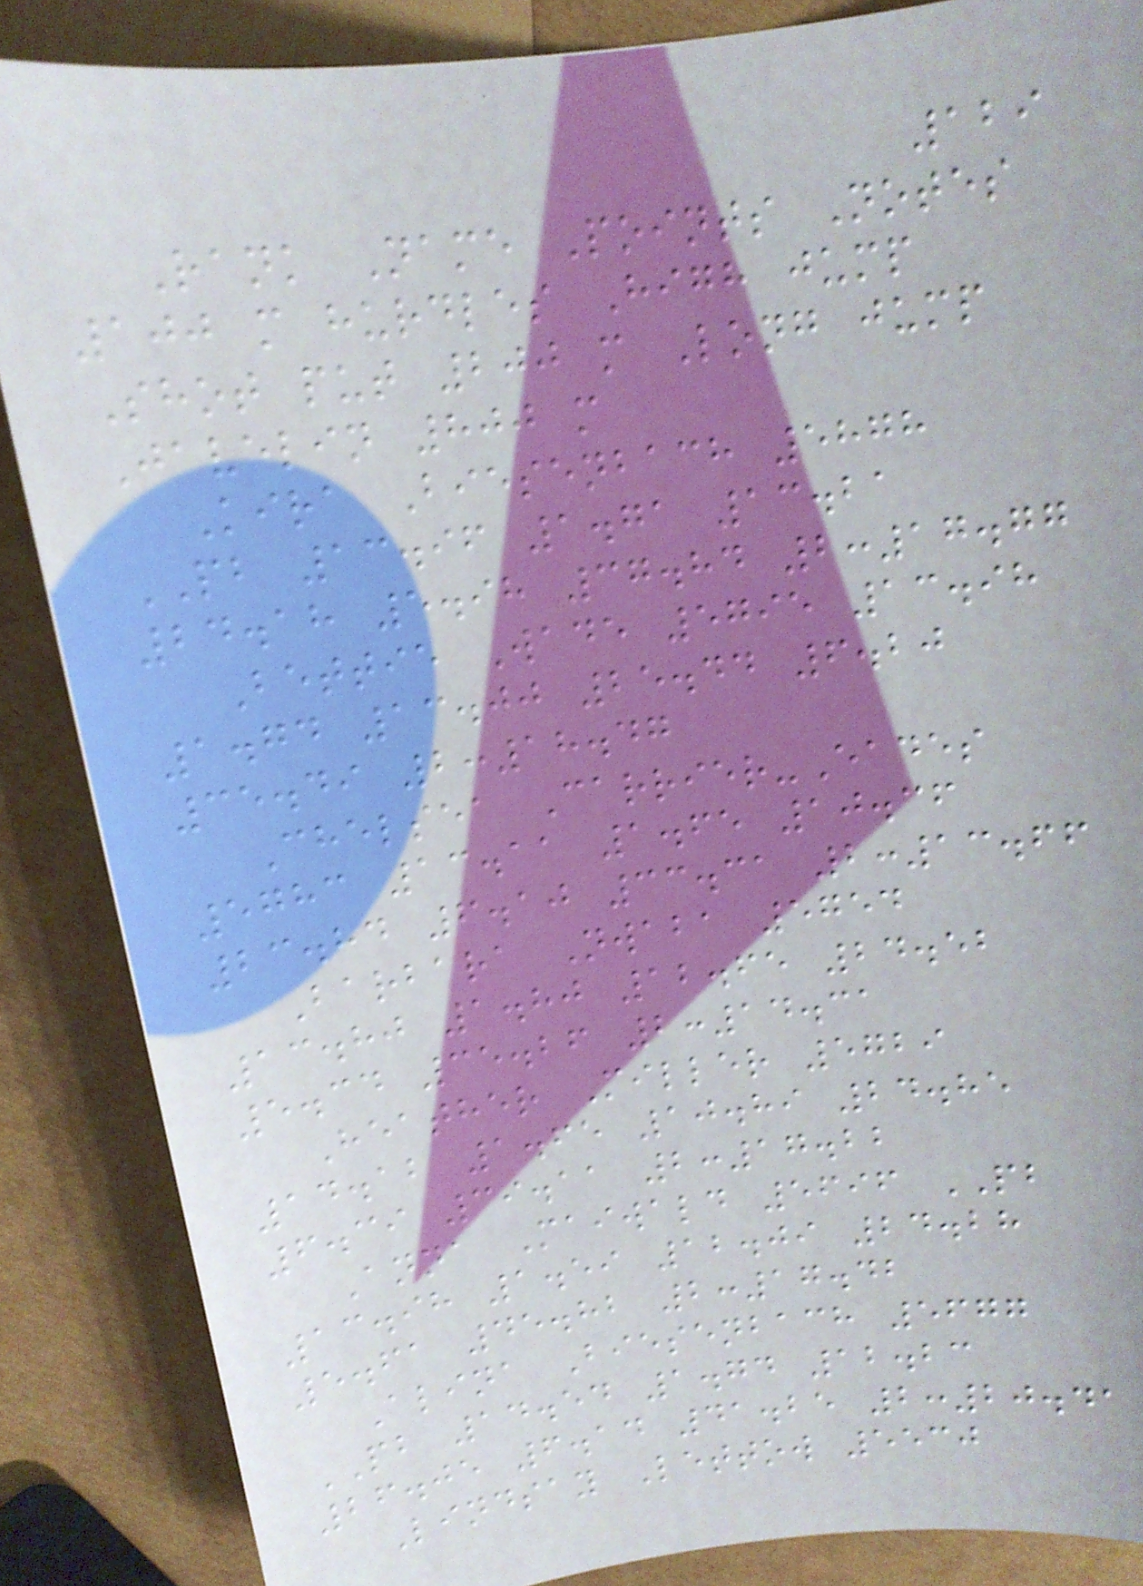129
Rank Name Points Notes
100 m hurdles High jump
Shot put 200 m Long jump
Javelin 800 m
Kira Biesenbach 5878
PB 13.96 1.71 13.21
24.18 5.98 37.84 2:17.77
Bettie Wade 5795 13.98
1.74 13.00 25.44 6.20
35.49 2:18.47
Chelsea Carrier-Eades
5783 13.11 1.65 10.36
23.84 6.10 33.31 2:13.66
Barbara Nwaba 5754
13.80 1.80 12.65 24.52
5.34 35.26 2:14.31
Heather Miller 5729
14.12 1.65 10.89 24.85
6.39 39.11 2:17.22
Anna Maiwald 5696 PB
13.98 1.59 12.09 24.28
5.61 45.82 2:17.42
Alina Biesenbach 5677
PB 14.54 1.74 12.23
26.05 6.14 41.25 2:20.41
Lindsay Lettow 5530
